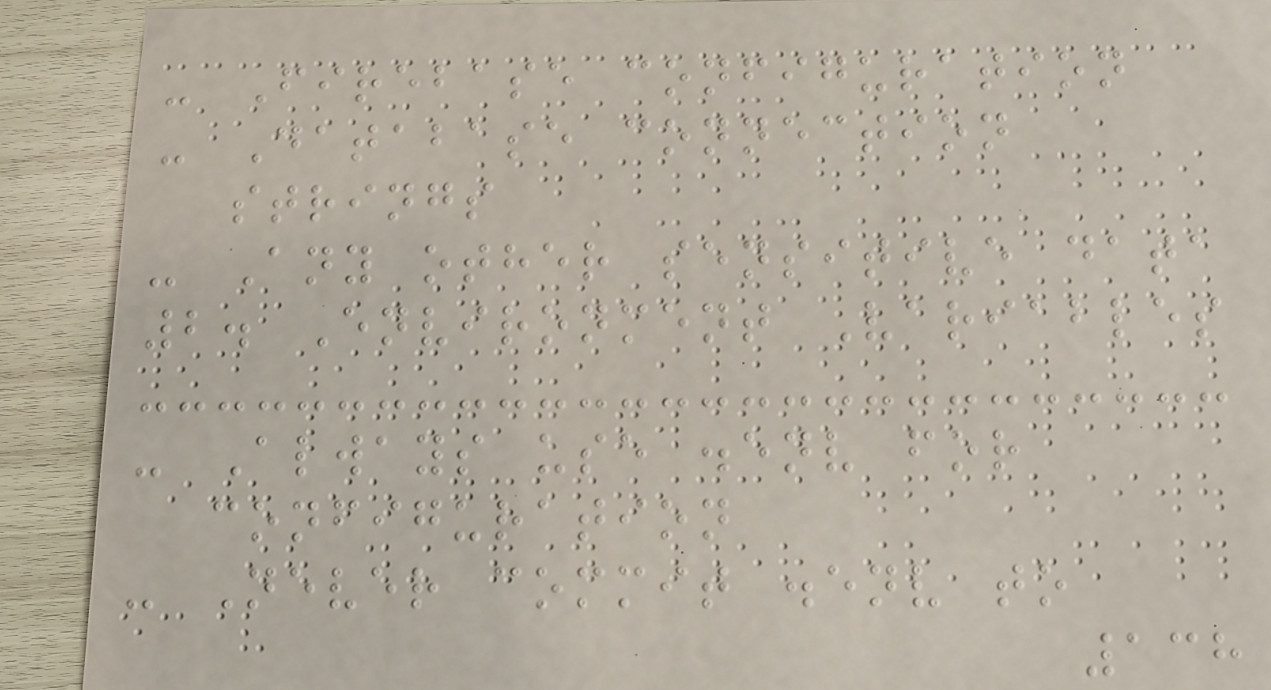- Firebase configuration
- Database connection
strings
- Any other sensitive data
2. Environment Variables
- Always use .env for
configuration
- Never commit .env to
138
